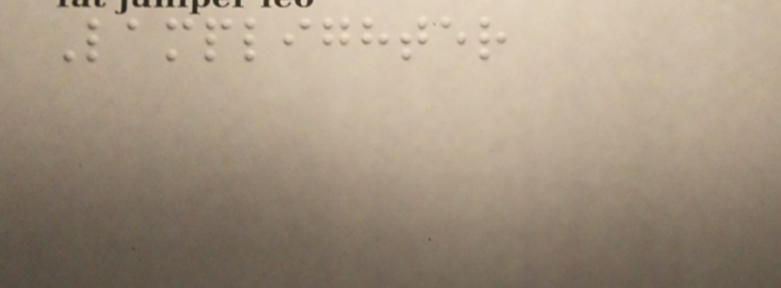Lamplighter
